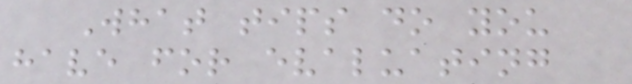What tips do you
have for evaluating
